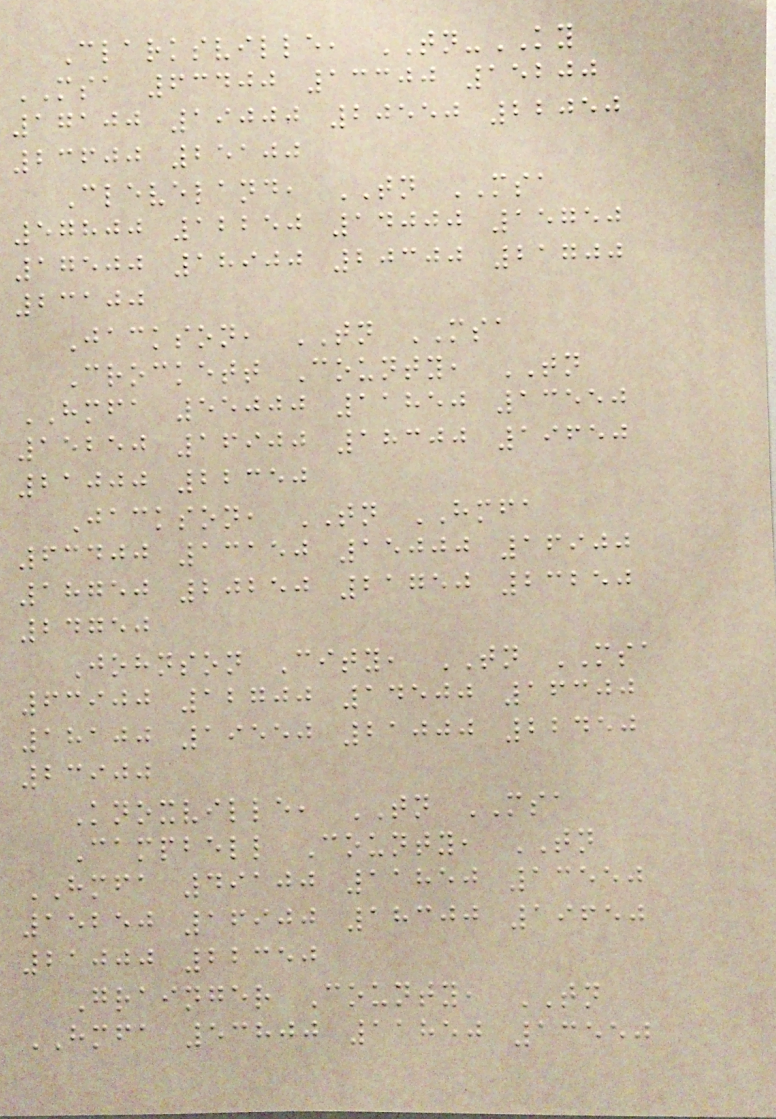Clarksville, TN-KY
MSA 63400 13300 15200
17100 19000 20550 22050
23600 25100
Cleveland, TN MSA
57800 12250 14000 15750
17500 18900 20300 21700
23100
Jackson, TN MSA
Crockett County, TN
HMFA 55000 11850 13550
15250 16900 18300 19650
21000 22350
Jackson, TN HMFA
63400 13150 15000 16900
18750 20250 21750 23250
24750
Johnson City, TN MSA
63900 12700 14500 16300
18100 19550 21000 22450
23900
Knoxville, TN MSA
Campbell County, TN
HMFA 49100 11850 13550
15250 16900 18300 19650
21000 22350
Grainger County, TN
HMFA 53800 11850 13550
